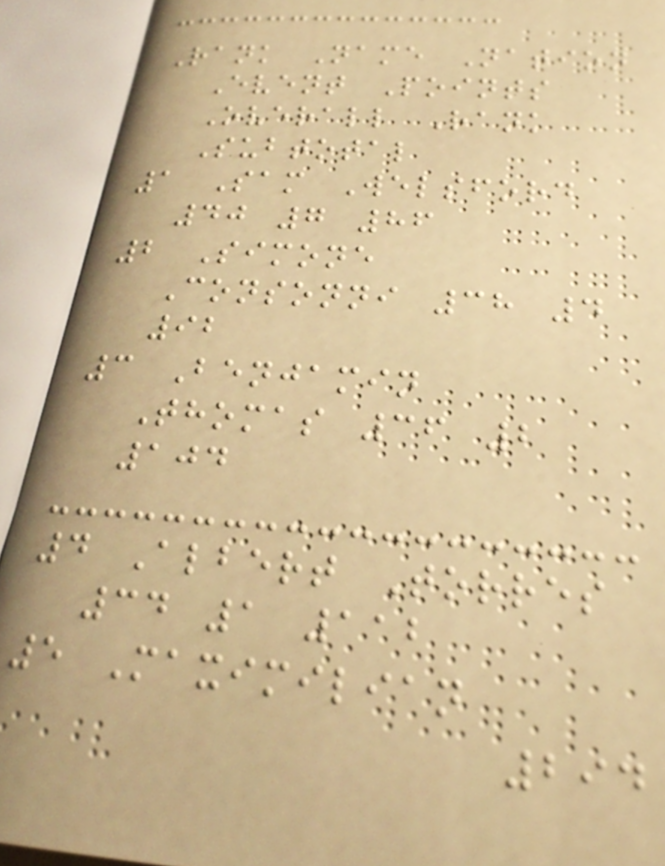Rank Name Nation
Event Points
Overall Rank
Subtotal
1 Sam Welsford
40 7 86
2 Simone
Consonni 38 4
92
3 Benjamin
Thomas 36 2
104
4 Albert Torres
34 1 112
5 Maximilian
294
